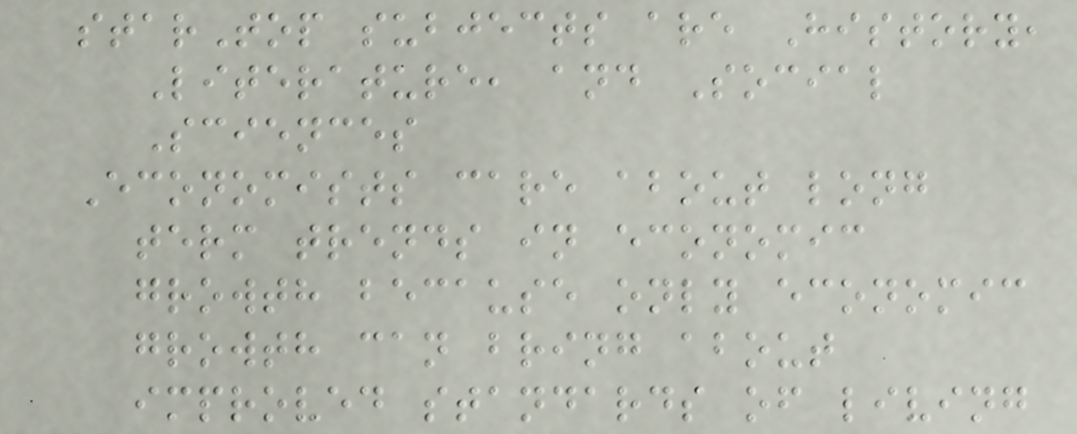starTop subjects are History,
Literature, and Social
Sciences
Economists care about long
term trends in economic
growth because only economic
growth can bring about
improved standards of living
